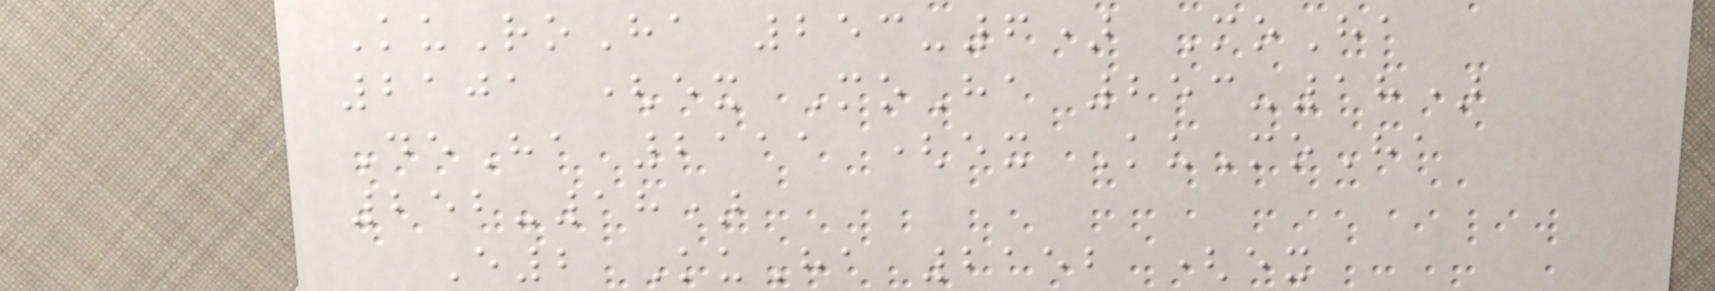KuRoHa 253-6) MoHa
2101 (ex MoHa 253-18)
DeHa 2111 (ex KuMoHa
252-18)
E2 KuHa 2152 (ex
